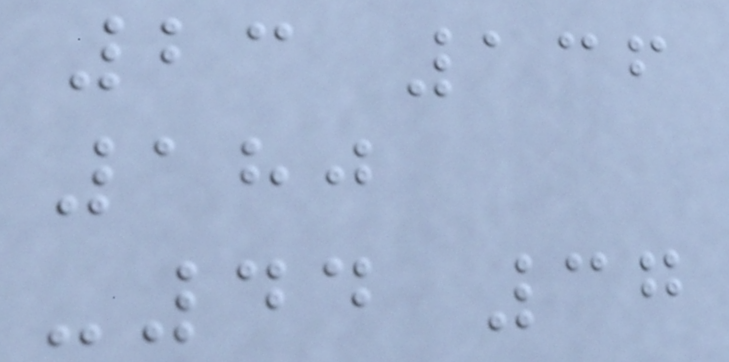23 136
180
-44 37
